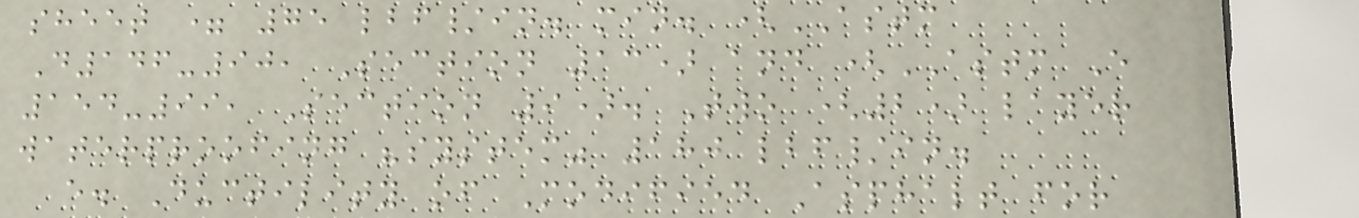sheet = 75 lbf/in. min. (ASTM
D146-90, Section 13) and (ASTM E
154-99, Section 9). Two (2) layer
waterproofing "system" 180 lbf/in.
e. Ductility of Modified Asphalt for
